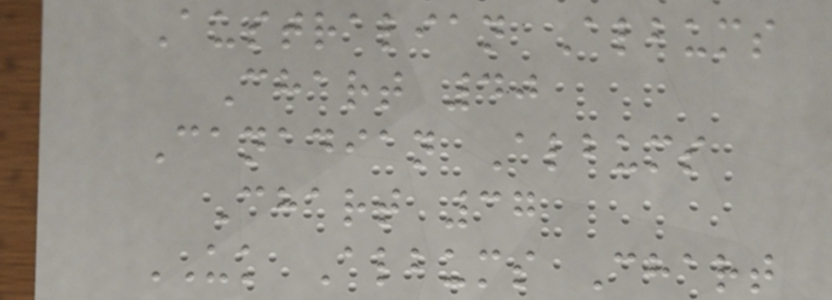Australian Albums
Chart 40
Canadian Albums
Chart 37
UK Albums Chart
